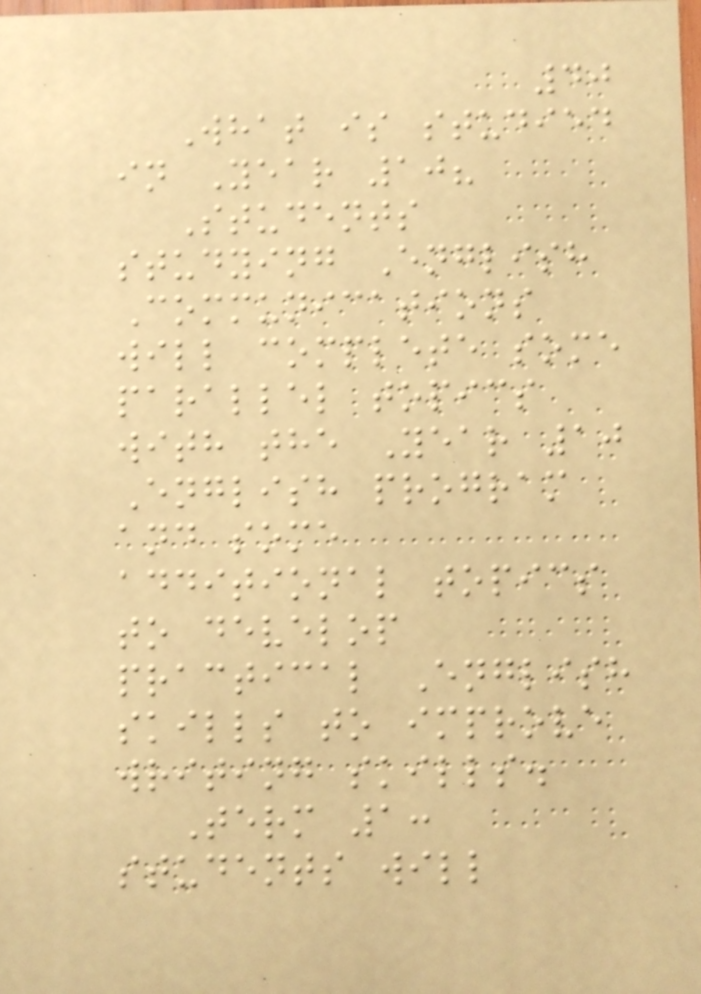40
What is studied
in Year 10?
Students
studying English
Communications
will complete some
parallel topics
with the Year 10
English program
and some
additional topics
to develop
practical English
skills to improve
writing skills.
Term 1:
students will
